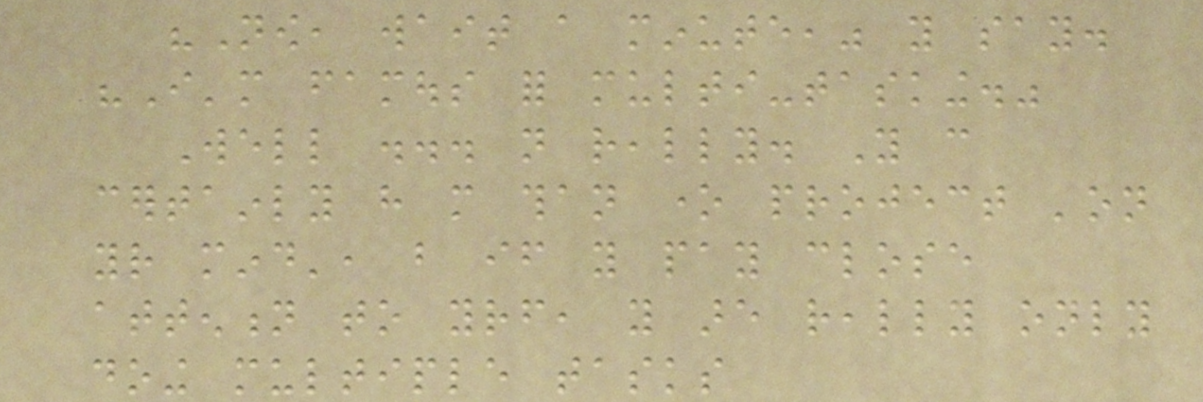"Now, wait a minute," you say.
"I'm famous for multi-tasking."
Well ... not really. You can
certainly have more than one project 'on
your mind', but if you pay close
attention to yourself, you are really only
doing multiple tasks
